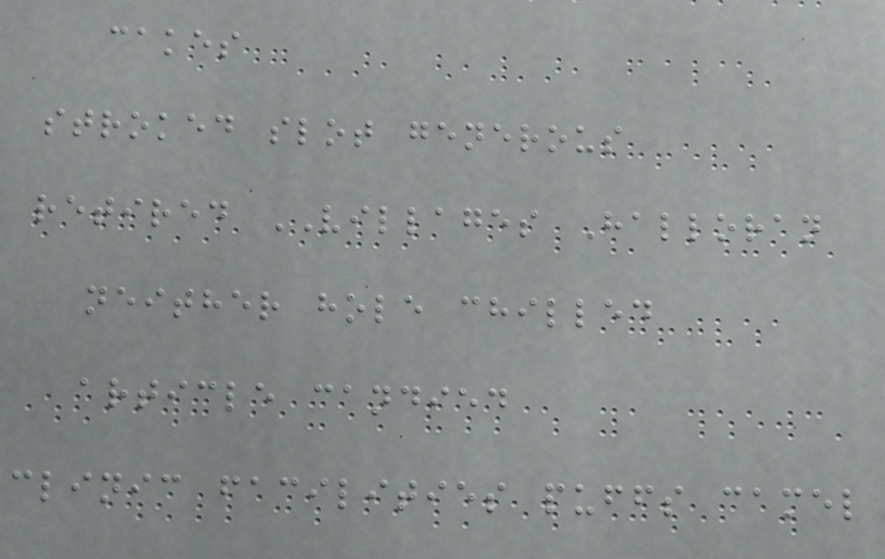cakes
stroked slot generous
retired VILLAGES Halloran
neither hole chilled
article candied
clinic facilities puffs camel
